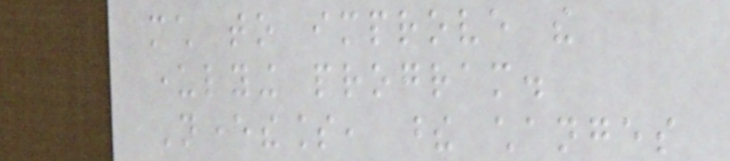much to improve the
underlying program.
Nevertheless, these changes
